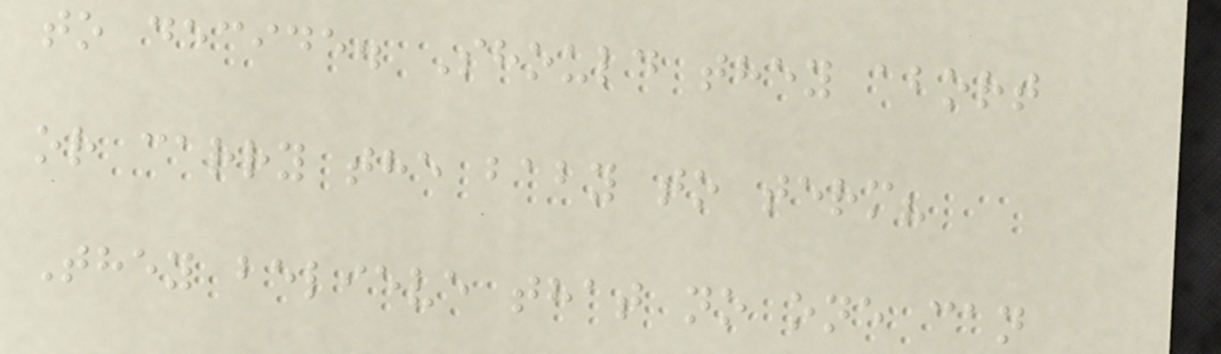to decide. Should they abort
or carry the baby to term?
They believe that no one can
